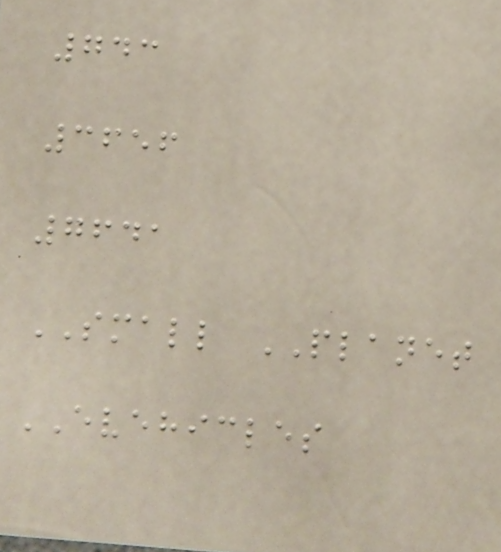743
3656
7641
SMALL PLANET
EVEHICLES
